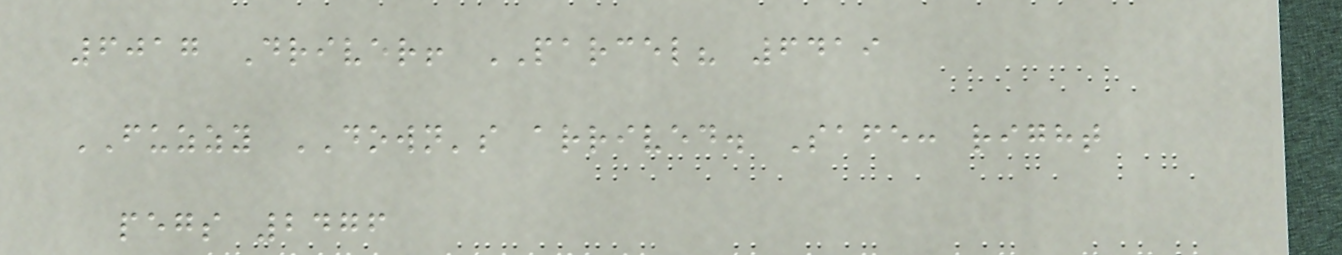6017 Driver! PARCEL? 6419
FUZZY DOWN's arrived. Safe: right
pegs 2476
